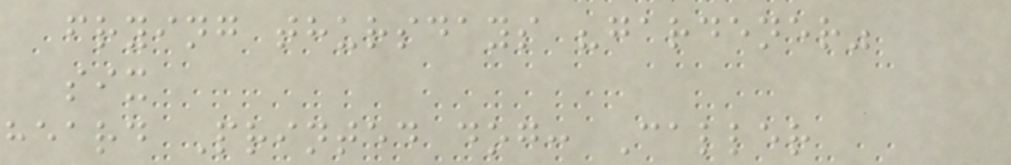frying thursdays "gardener"
six
heard Printed dog: Caller
